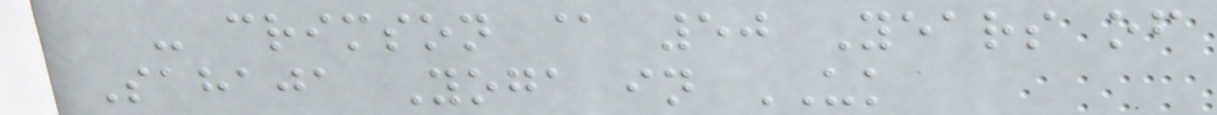- crimson @ 50 Years of
Sahaja Yoga in UK
